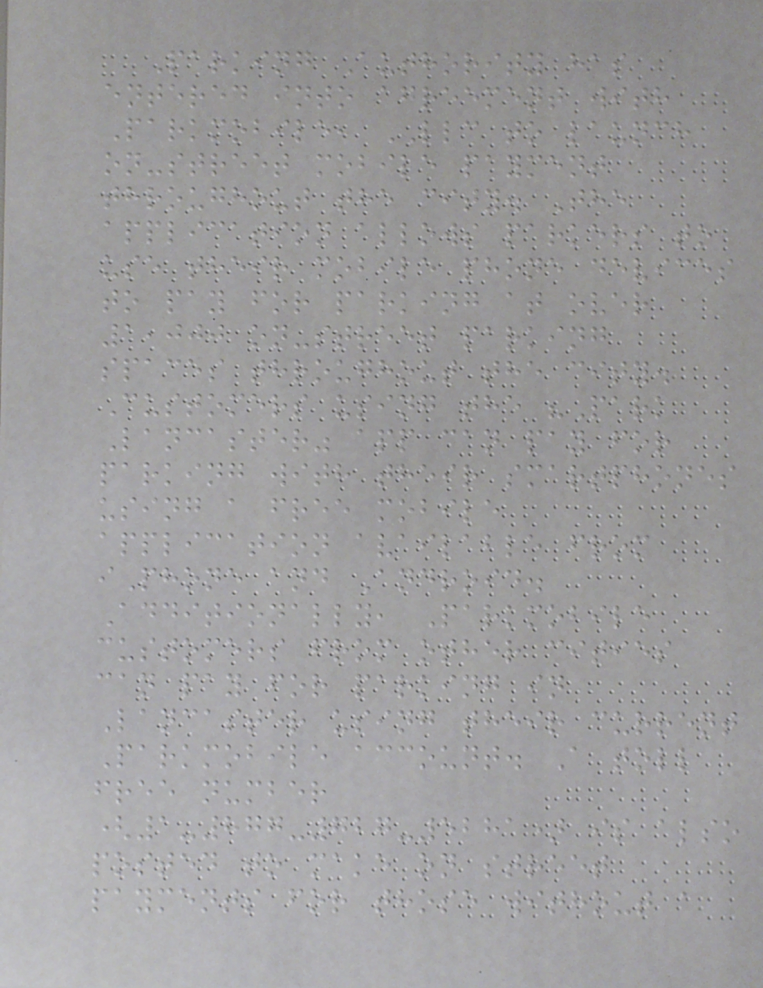Parking Authority has
entered into agreement with
Parkmobile, LLC to launch
on-street mobile payment
throughout the city. The
application allows parkers to
use their mobile phone devices
to pay for parking at over
1,000 on-street parking
spaces throughout the city.
Customers using the "Park
Lancaster" app can pay for
parking with their smartphones
using a free mobile
application available from
iPhone and Android.
Additionally, Parkmobile
customers from other cities
can pay for parking in
Lancaster using their current
Parkmobile account. A toll
free number
(1-877-727-5281) is also
posted to make on street
payments for those without a
